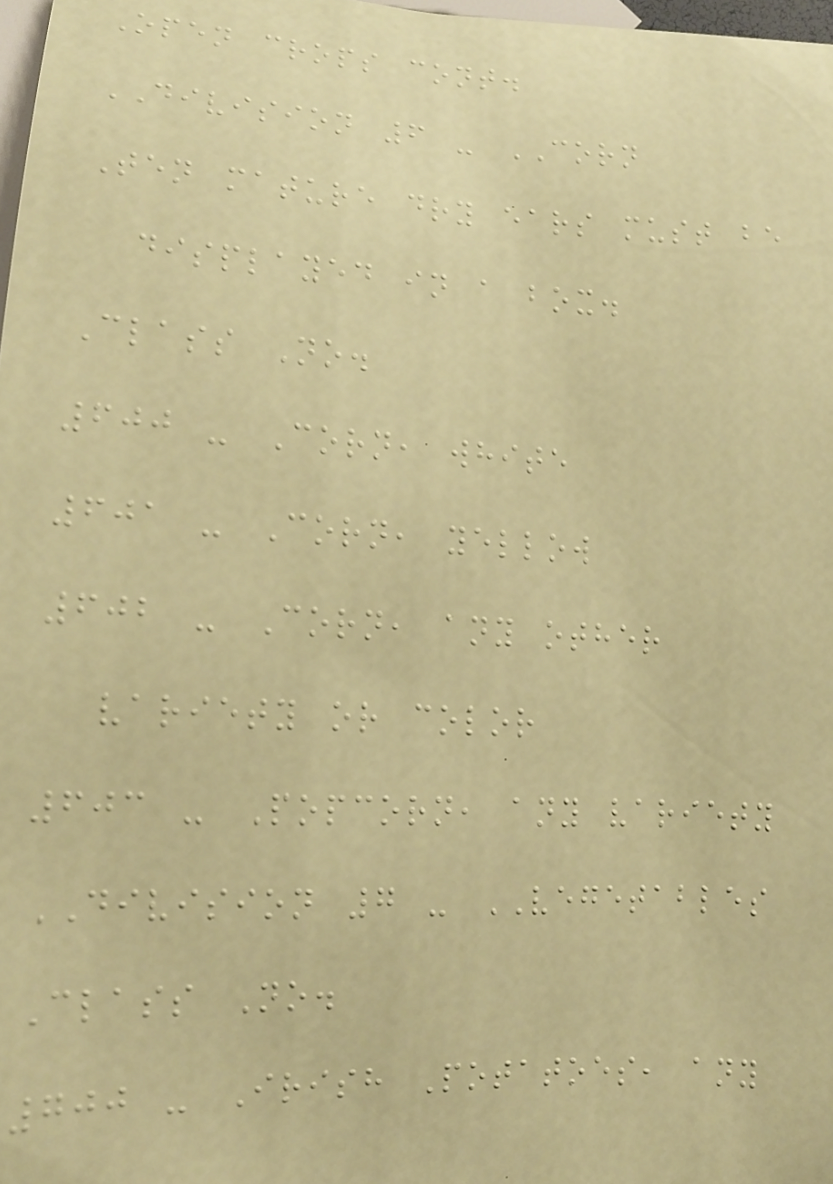Open crops cont.
DIVISION 6 - CORN
Ten mature dry ears must be
displayed in a box.
Class No.
600 - Corn, white
601 - Corn, yellow
602 - Corn, any other
variety or color
603 - Popcorn, any variety
DIVISION 7 - VEGETABLES
Class No.
700 - Irish Potatoes, any
